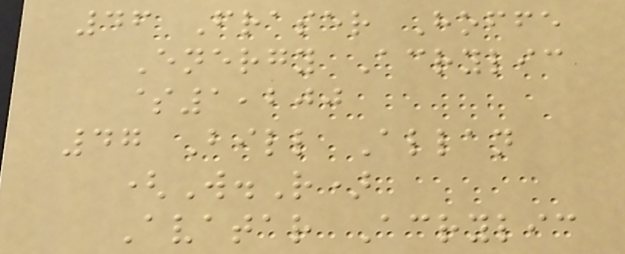46 Fraser Hoffe
Energy Acrylic
$1,200
47 Bill Allan
(W.R)
Avatar Acrylic
